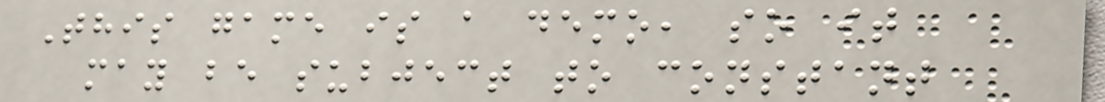This game is a demo, so it
may be subject to constant
